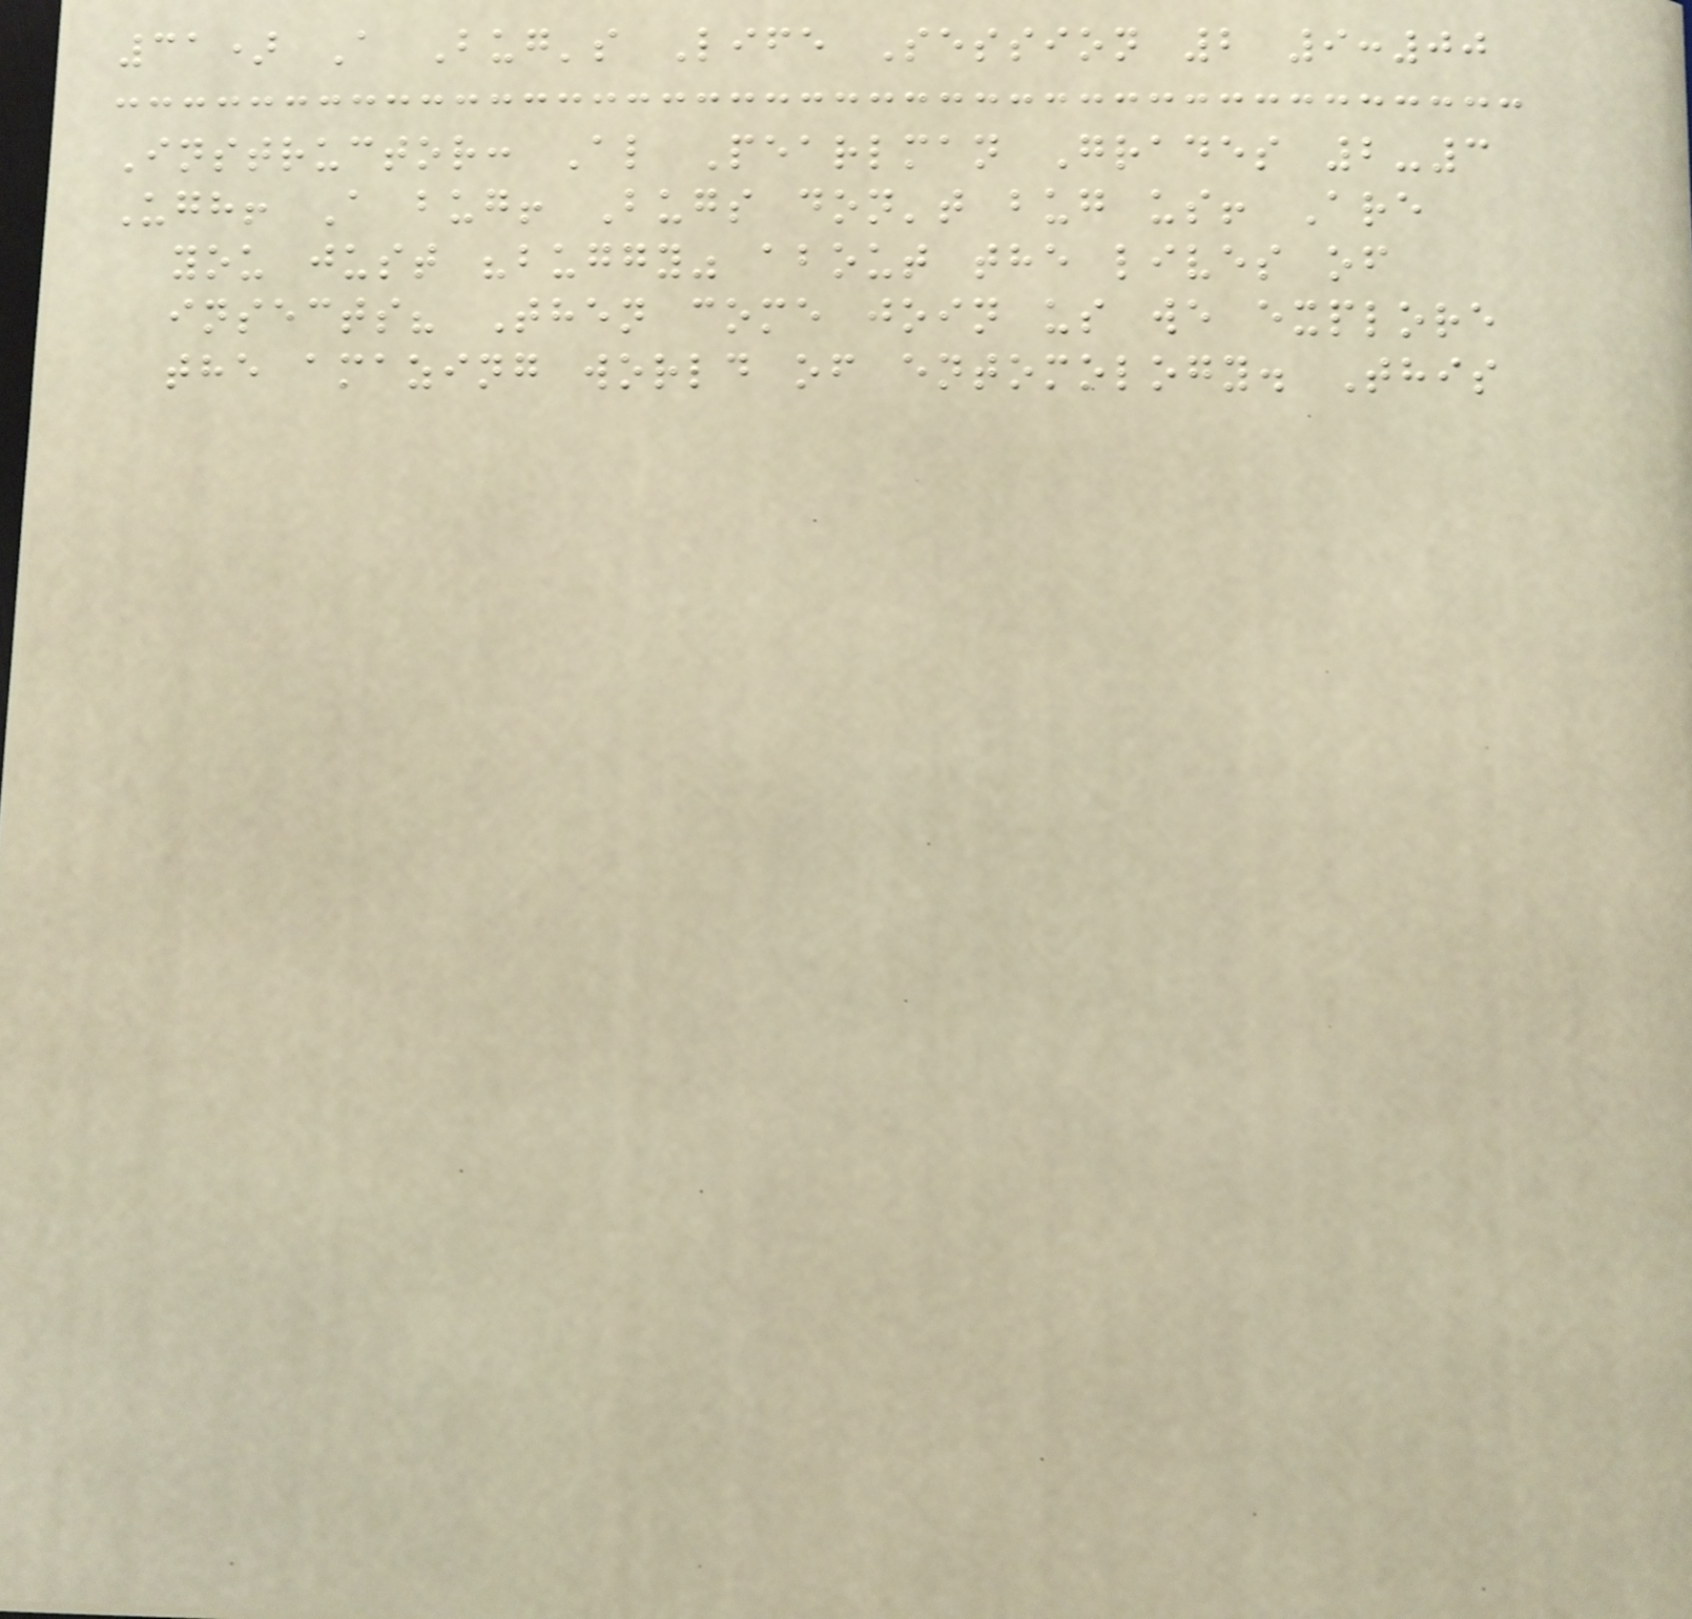31) A Bug's Life Session 2 9:00
Instructor: Al Pearlman Grades 2-3
Ugh! A bug! Bugs don't bug us! Are
you just "buggy" about the lives of
insects? Then come join us we explore
the amazing world of entomology. This
